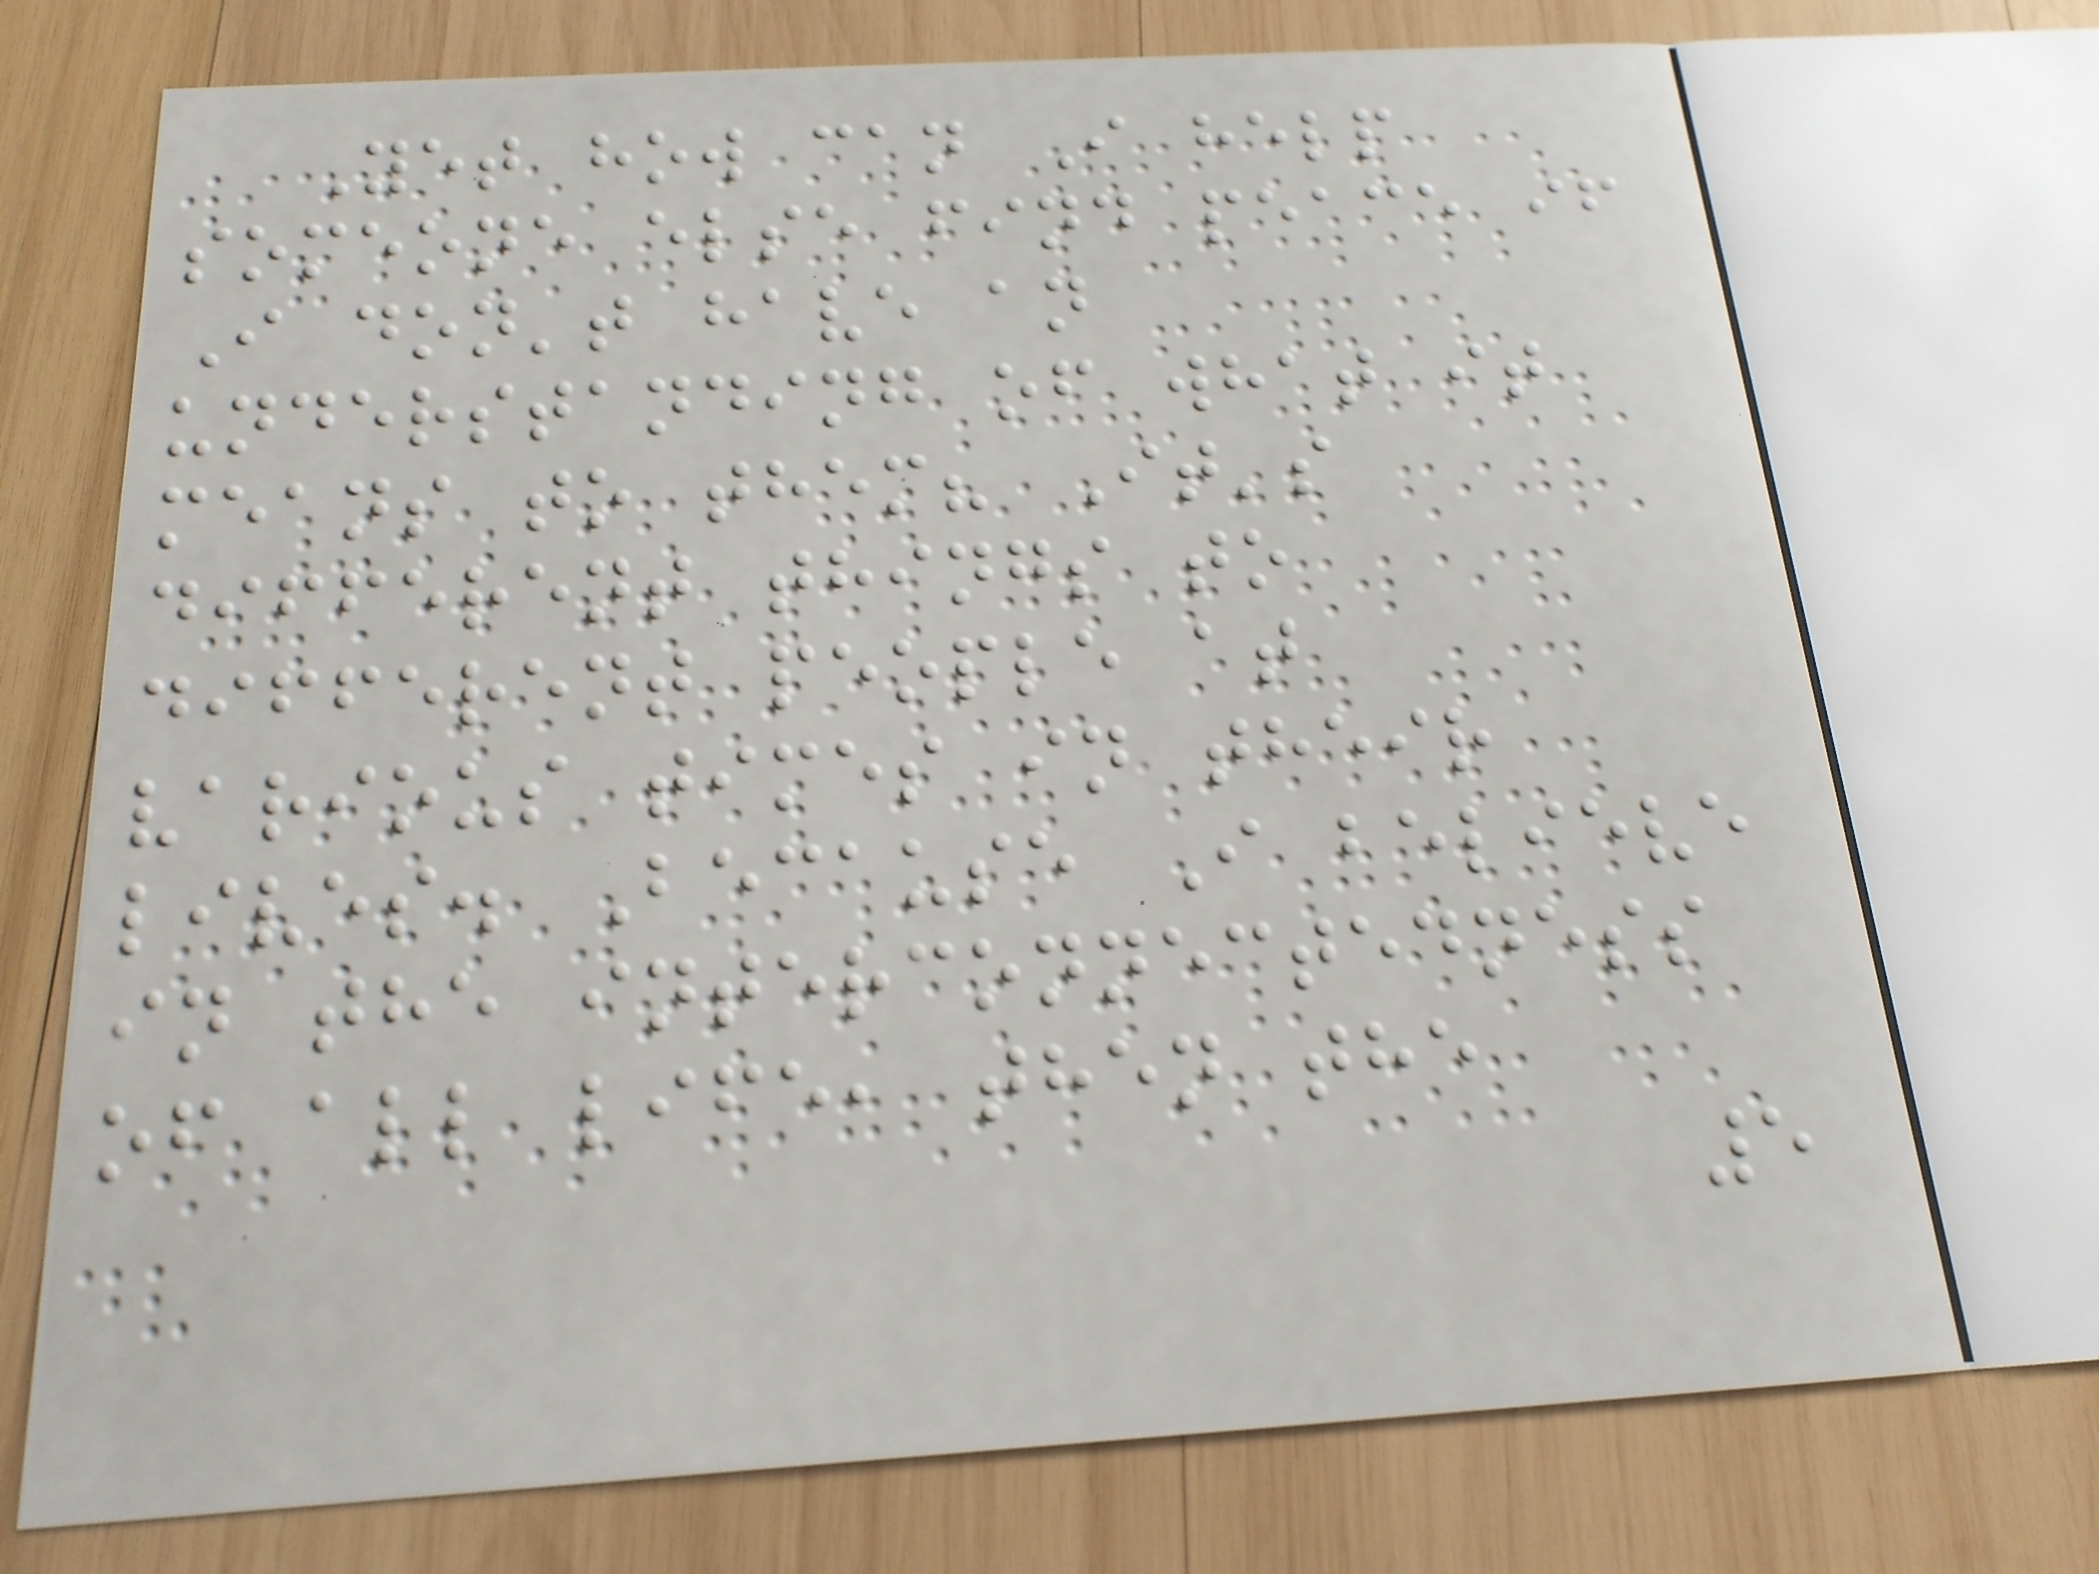Yet how can I help
someone else find peace if
I don't have an
understanding of what it
means to them? It's
different things to
different people at
various times in their
lives. Because I believe
in the interconnectedness
of all life, then the
5
